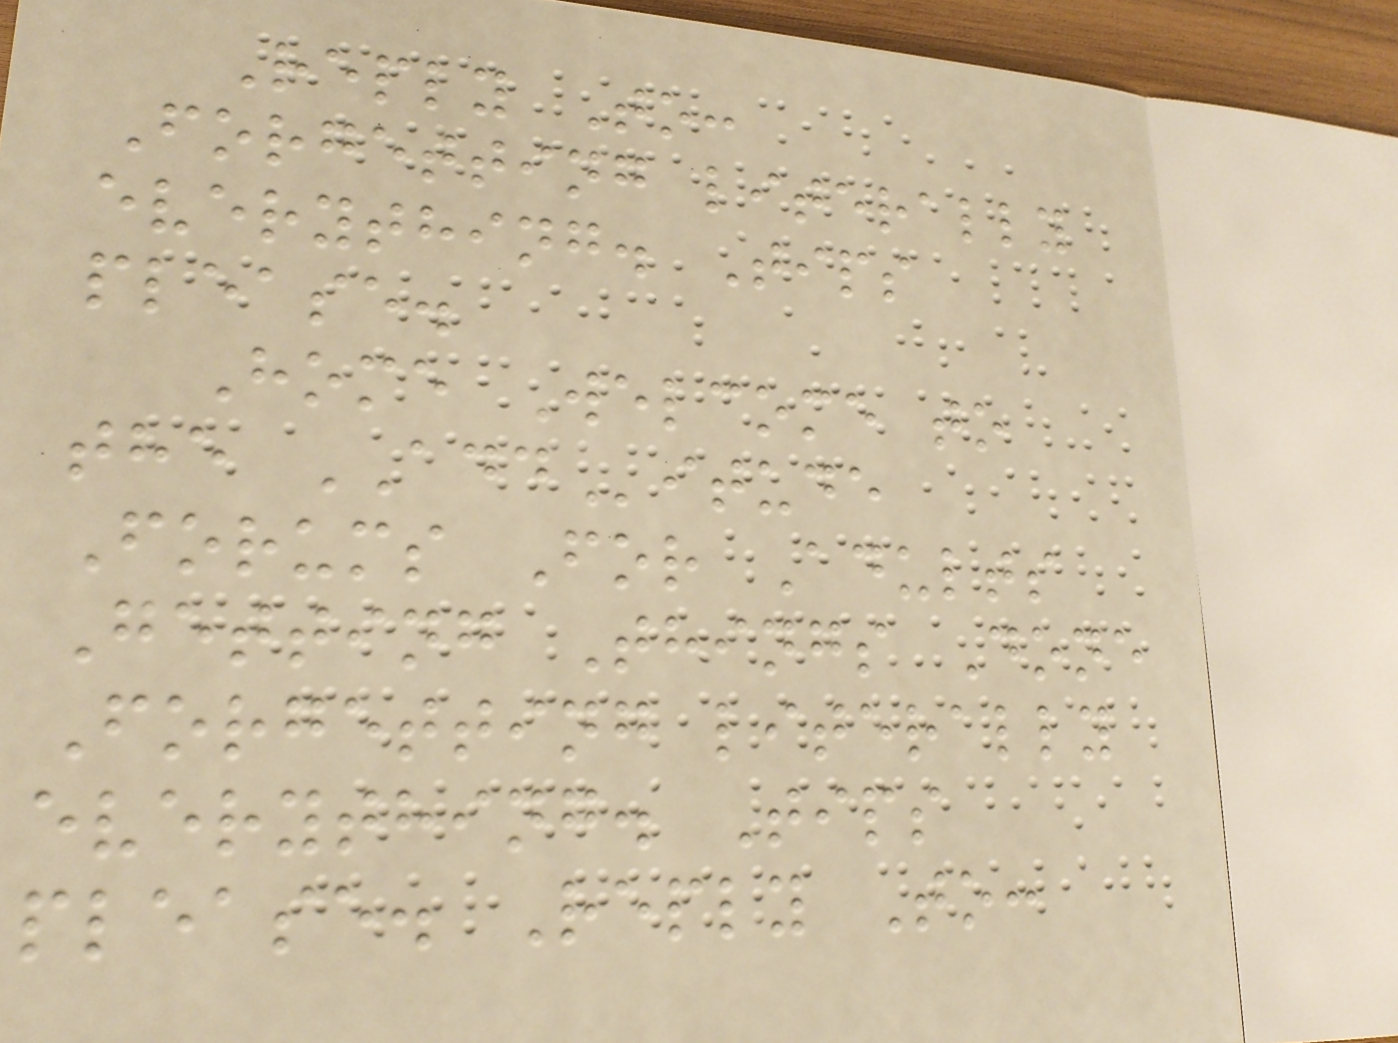Reply To:
Forgetting literally
everything. Tips
please.
Home Welcome to
the ADDitude
Forums For Adults
Getting Things Done
Forgetting literally
everything. Tips
please. Reply To:
